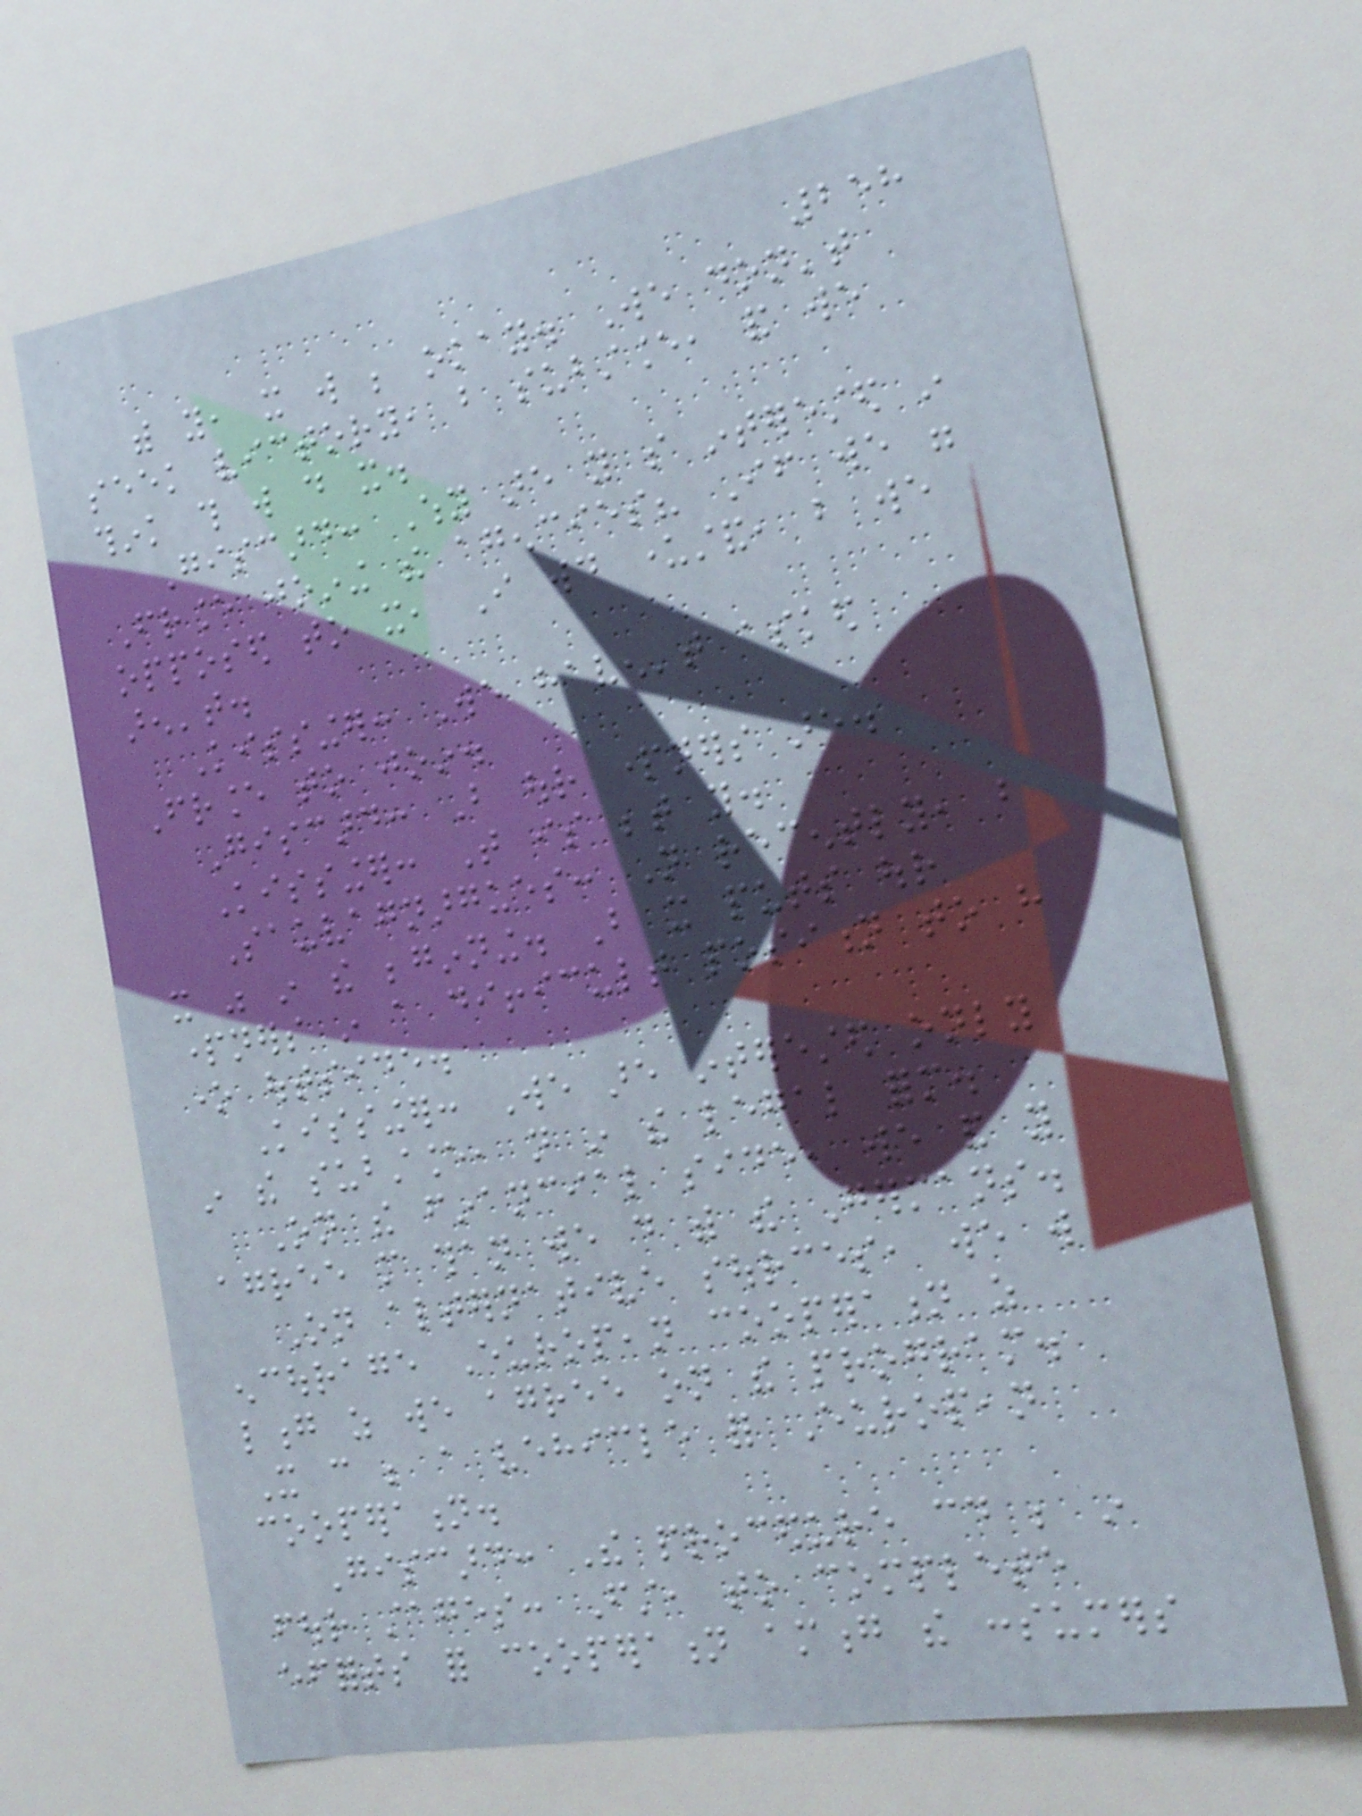258
with you, it will be okay. We don't
seek victory, but substance, and we
think this will do it.
Giscard: Why are you so interested in
France joining the agencies? If we were
opposed to it, I would understand, but we
aren't.
Kissinger: We haven't asked
France to join.
Giscard: But our partners are.
Kissinger: That is between you.
Sauvagnargues: Not recently, but
it was in the beginning. But it puts our
partners in a difficult position to have
one outside.
Kissinger: We are interested only
in the substance, not in the legal form.
On the financial side, we and you
agree more than we do with the Germans.
On alternative sources, we will
encourage European cooperation as
long as we agree on the program.
It can be a vehicle for European
cooperation.
Giscard: The procedure could be in
four stages: First, to complete
efforts for cooperation among the consumers
